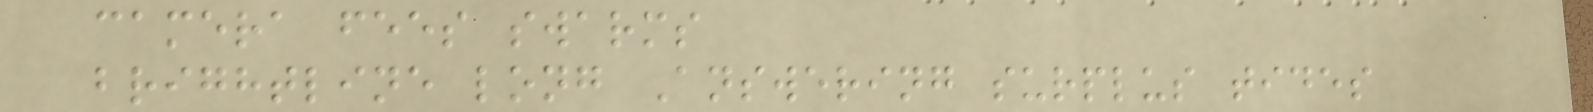camera fees swarms
brightline long Answering surplus tides
